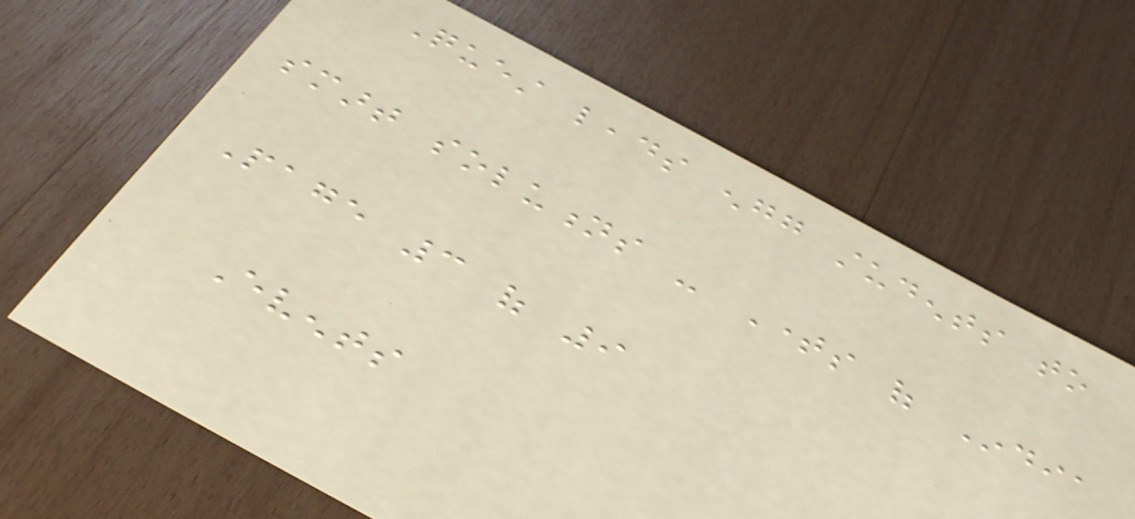Quest leads engg students to
smart solutions - Times of India
Page 3 of 9
Events
